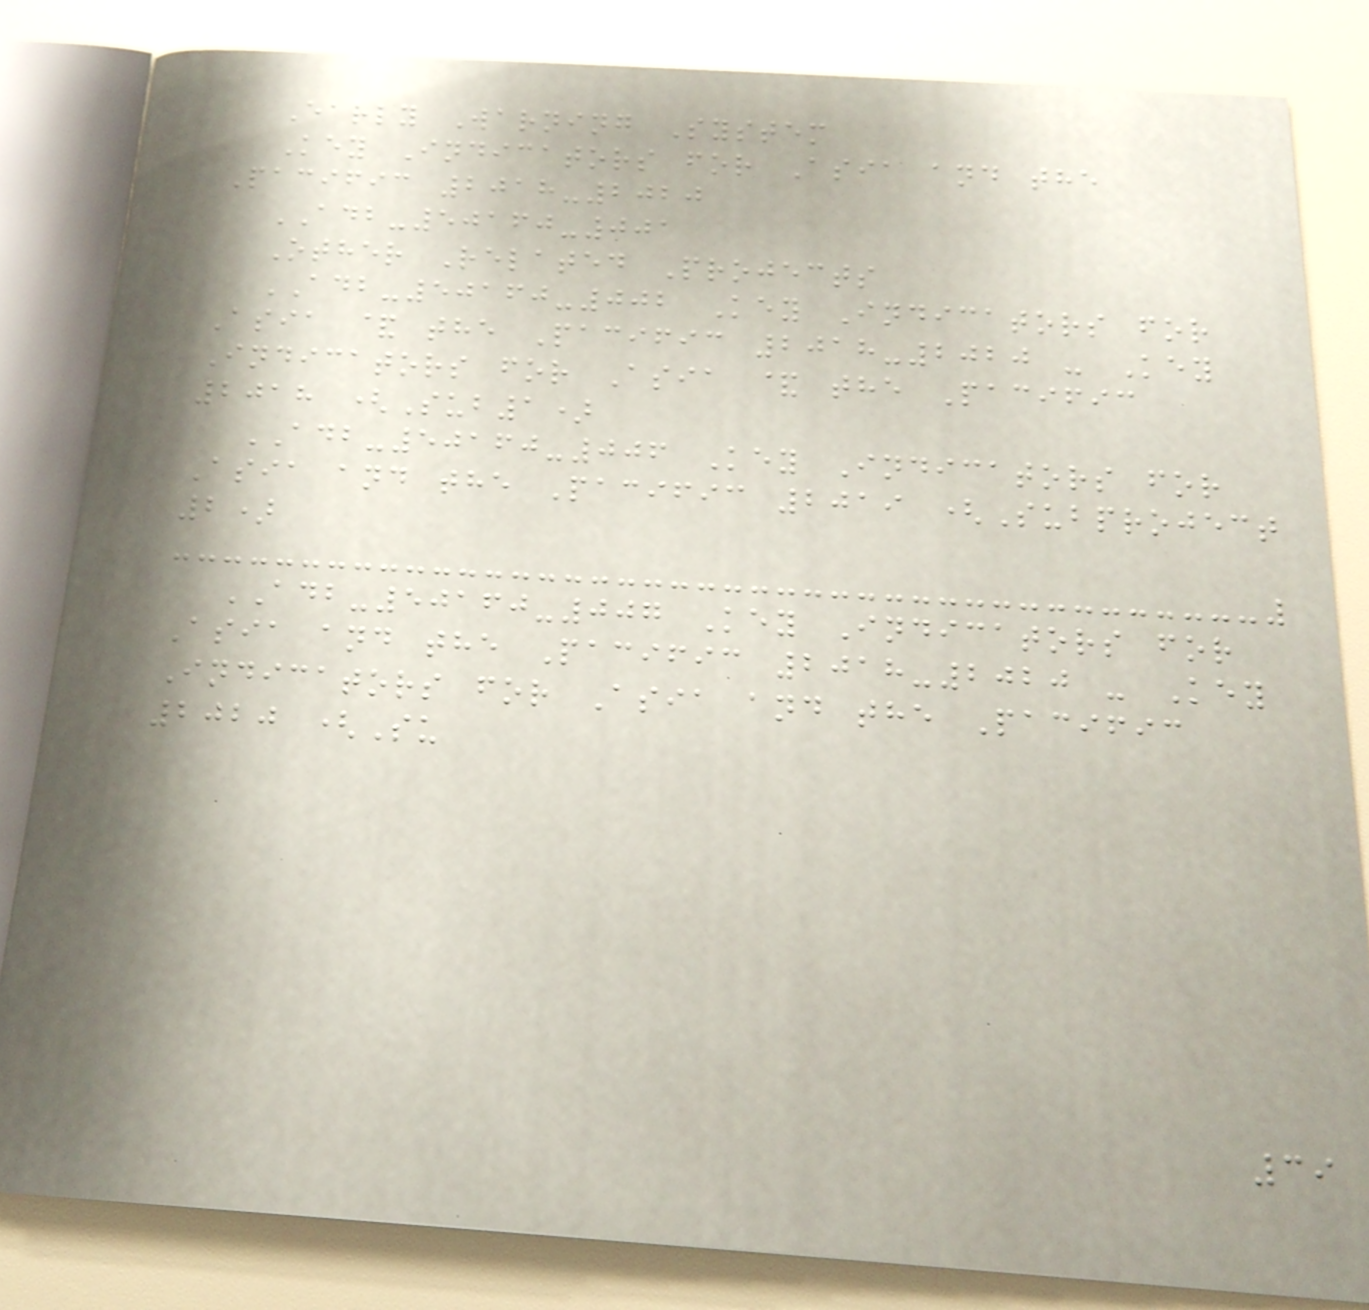Early Warning System
Key Indicators for Asia and the
Pacific 2018-2020
ADB-50160-001
Other Related Projects
ADB-50160-002 Key Indicators for
Asia & the Pacific 2018-2020 - Key
Indicators for Asia & the Pacific
2018 (Sub1)
ADB-50160-006 Key Indicators for
Asia and the Pacific 2019 (Subproject
2)
ADB-50160-007 Key Indicators for
Asia and the Pacific 2018-2020 - Key
Indicators for Asia and the Pacific
2020 (Su
39
